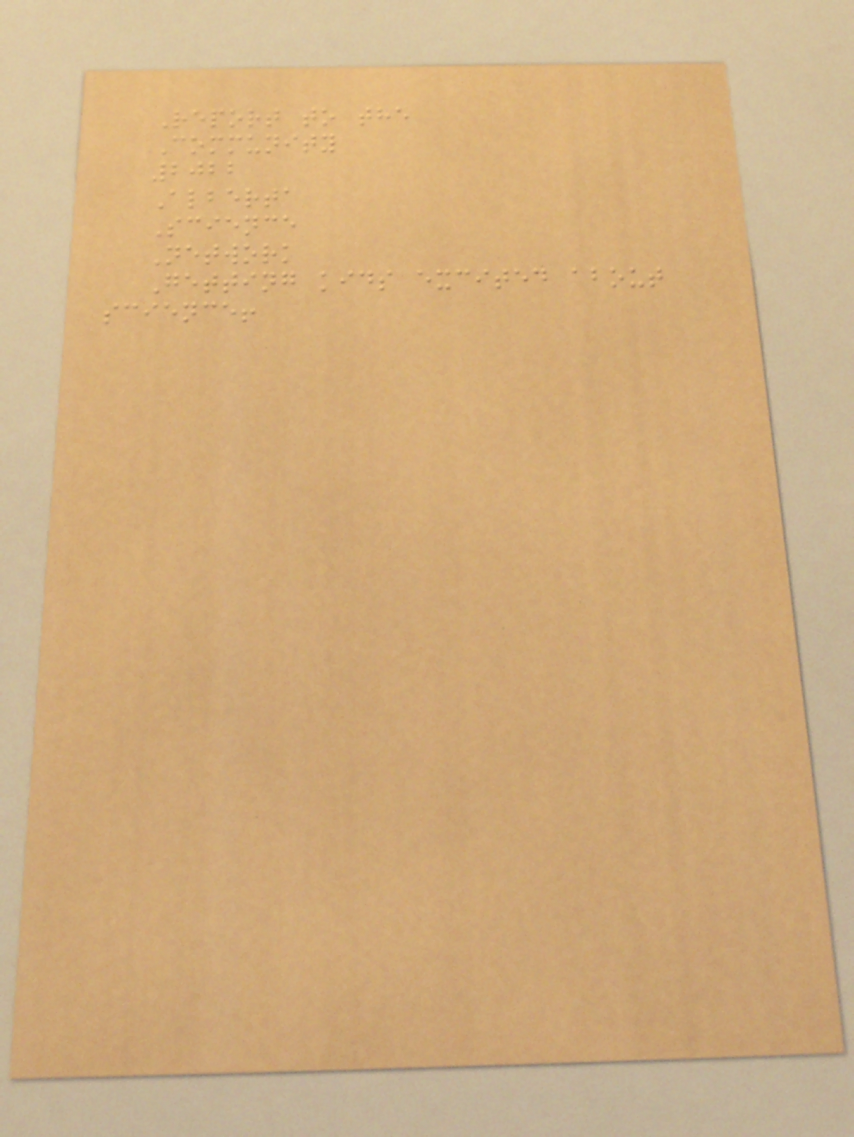Report to the
Community
2022
Alberta
Science
Network
Getting kids excited about
science!
